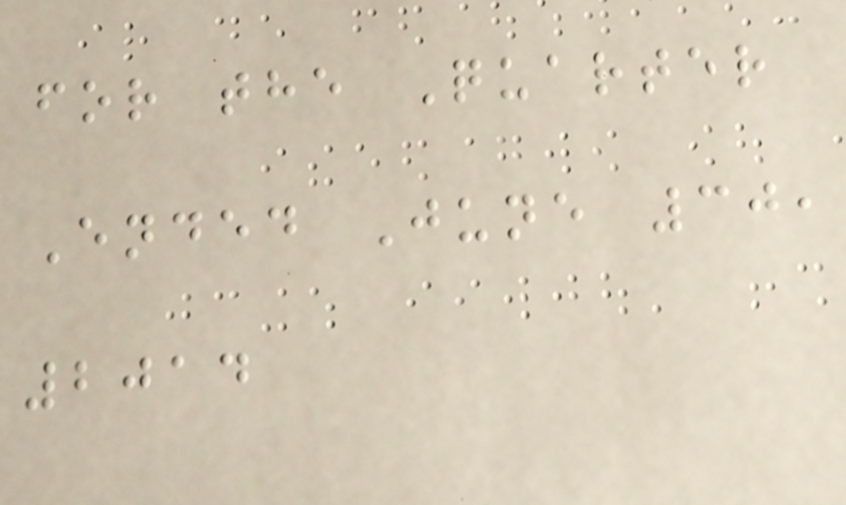for the Quarter
Ended June 30,
2014
